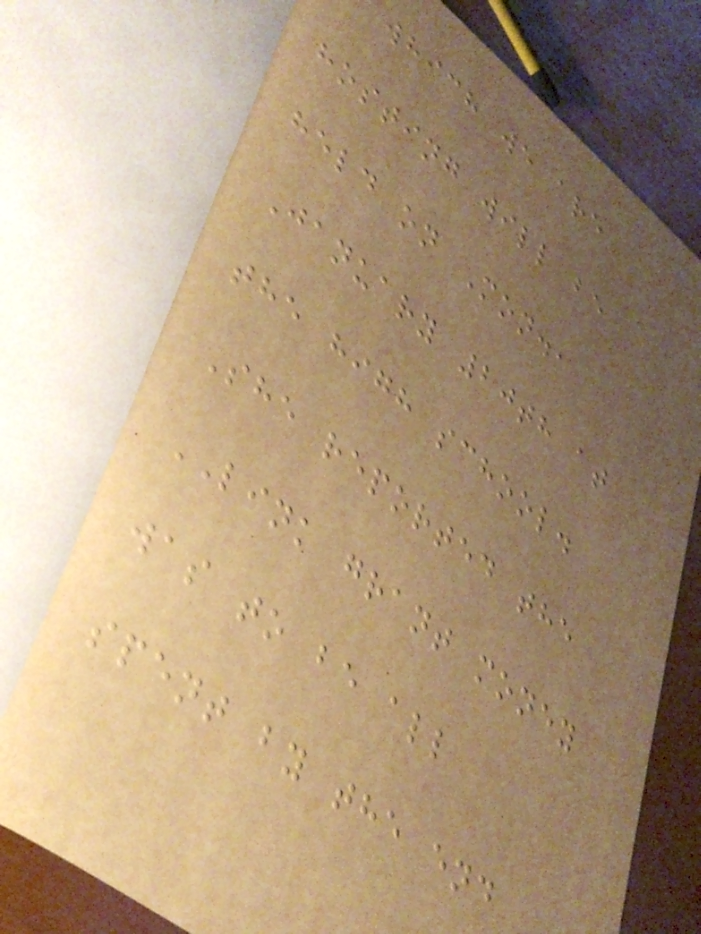which we are
hosting will be
held on Mon.,
January 20th at
the high school.
She reported the
LINK grant money
was to be all
spent by the end
